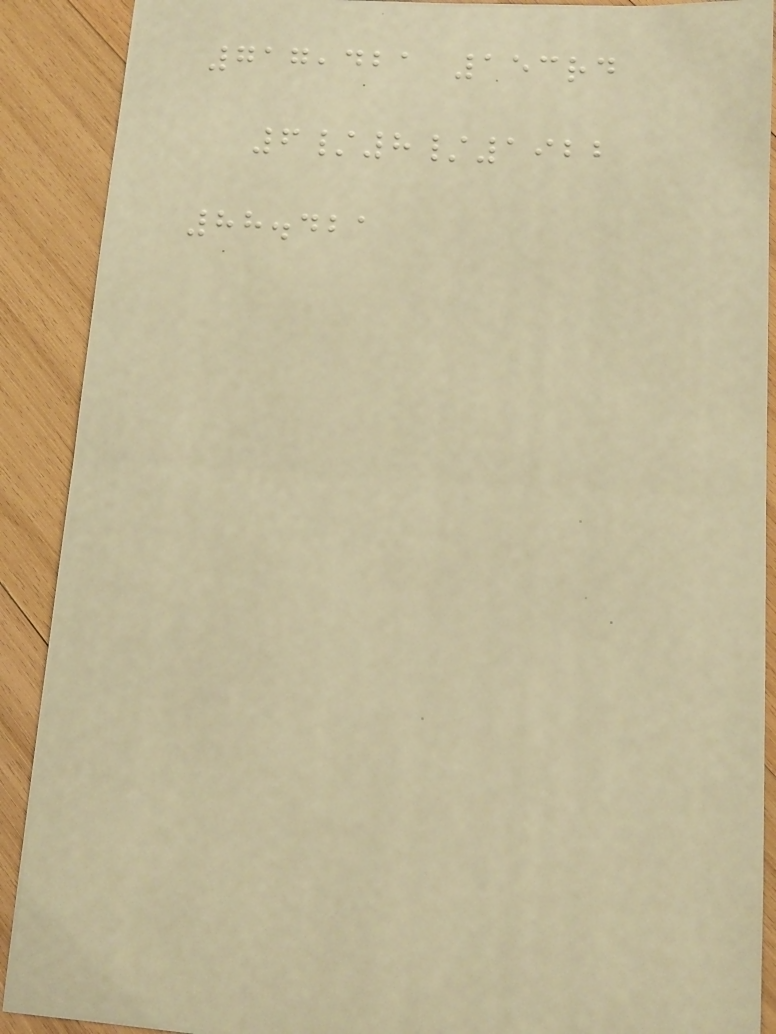717,421 153rd
6/8/1922
88.421
